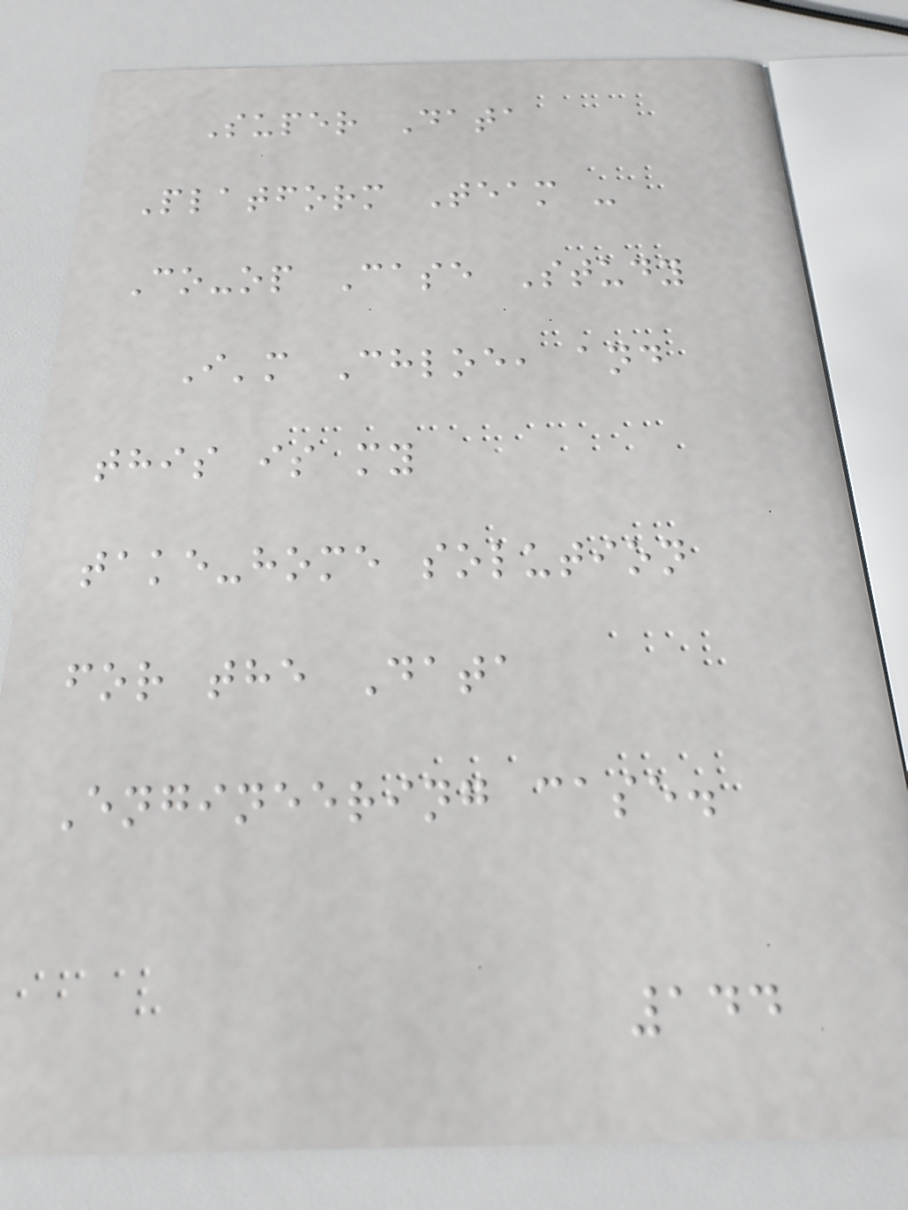Super Data
Platform Team -
Co-op Case Study
I'm Chloe, and
this is my
take-home solution
for the Data
Engineering case.
144
